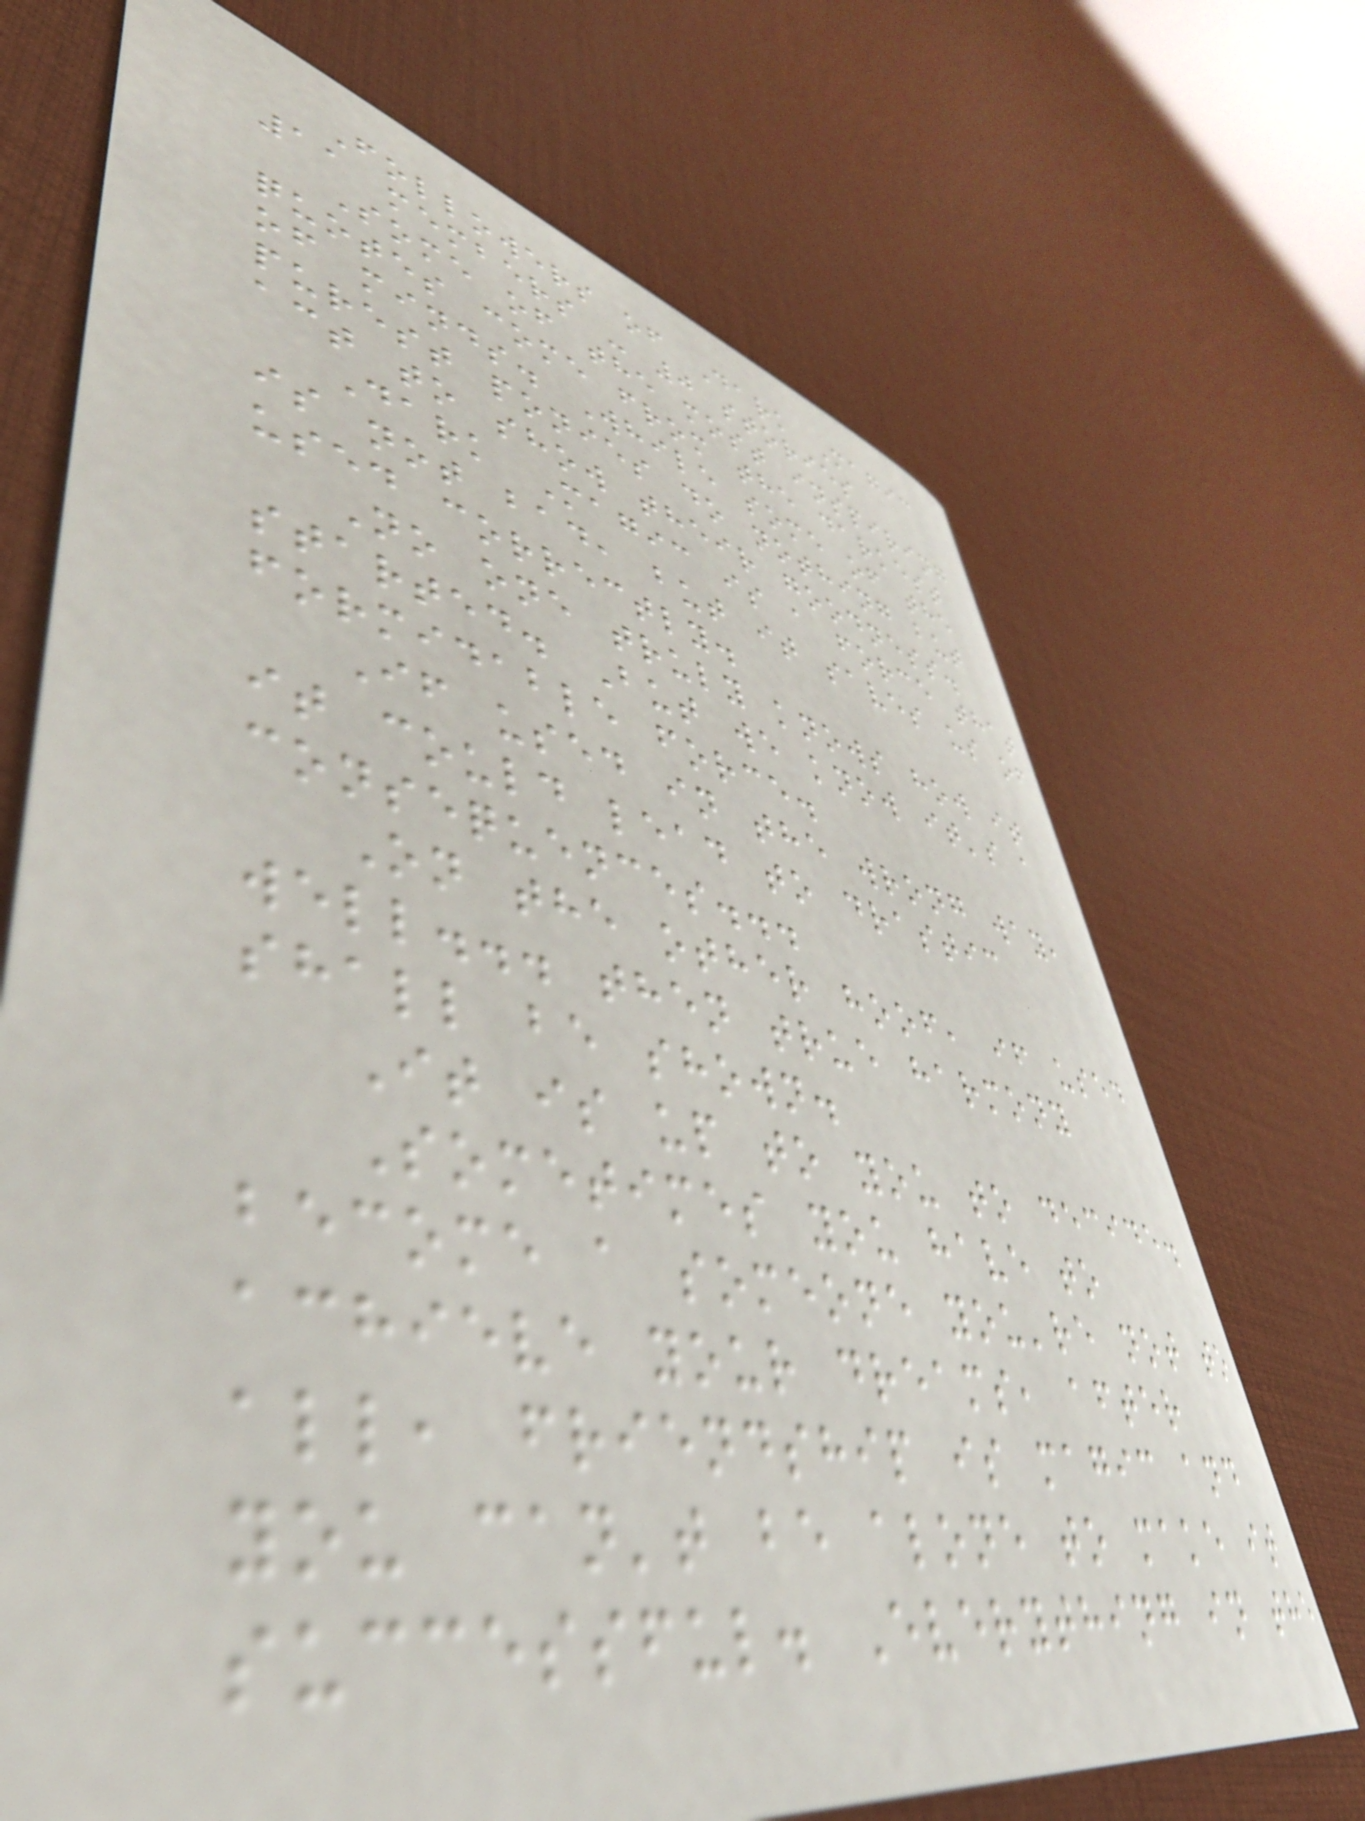Followers of Dark Magic
11 members - 0 stories
Some of the most inspiring
quotes come from the darkest
of minds. While some of the
purest ponies do nothing but
act to show their goodness.
Dark Magic is a force that
is not bad, but it saves us of
used correctly.
No one truly knows how it
started. But we know it's a
formidable force.
If used in the wrong way,
it could lead to drastic
consequences...
On the other hoof, if used
well... then true harmony
shall be shown.
It is up to you to decide.
Sometimes you have to
become a someone you're not to
achieve your dreams, after
all, friendship is magic and
you can't be alone to make it
successful. Everything in the
